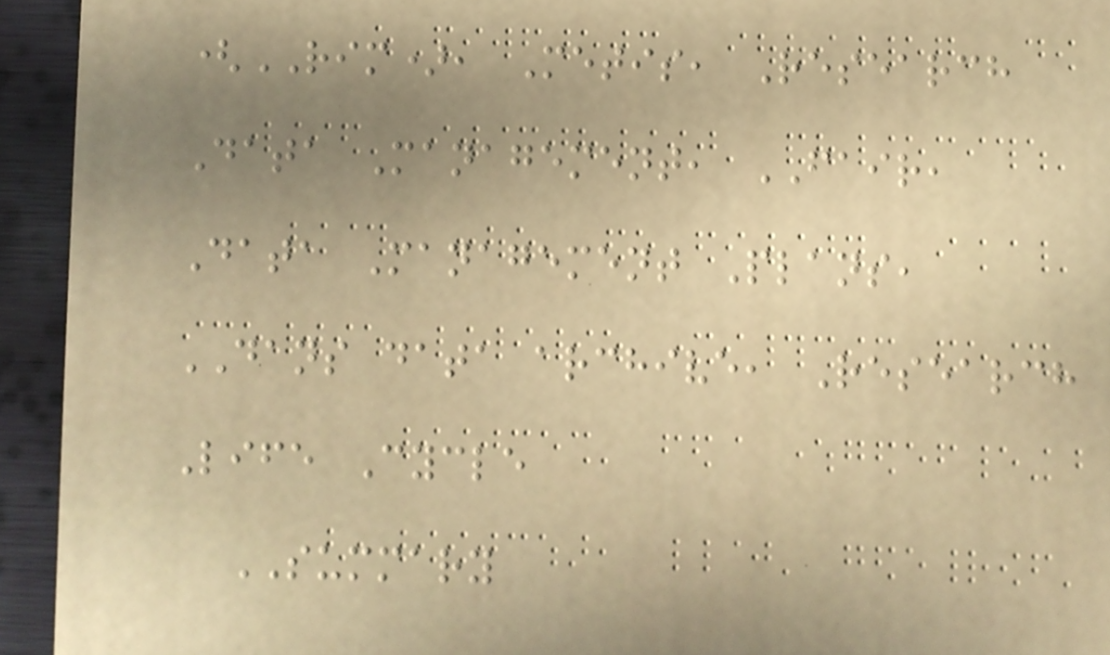(RIM), Metis, Research
Data Management, FAIR,
Data Management Plans,
DANS data archive, Research
Life Cycle
SUMMARY
